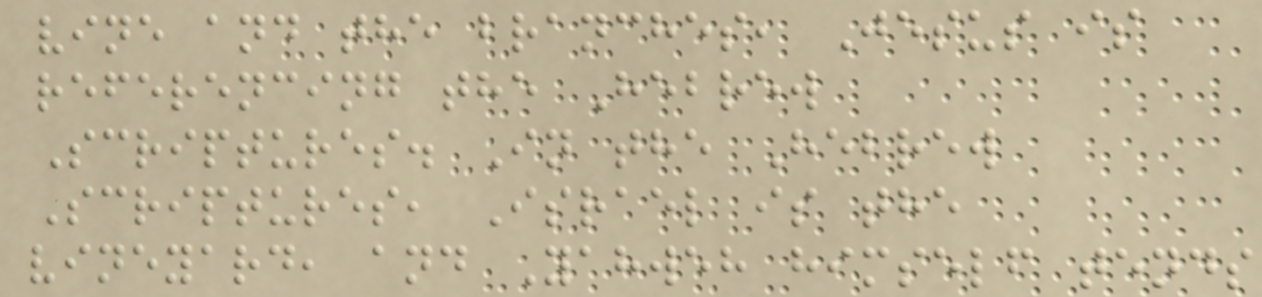vine and the branches, Jesus is
referencing the Hebrew
Scriptures. In the Hebrew
Scriptures, Israel is the
vineyard, and Yahweh himself tends
